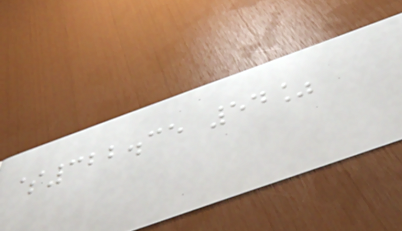$322.35 54%
